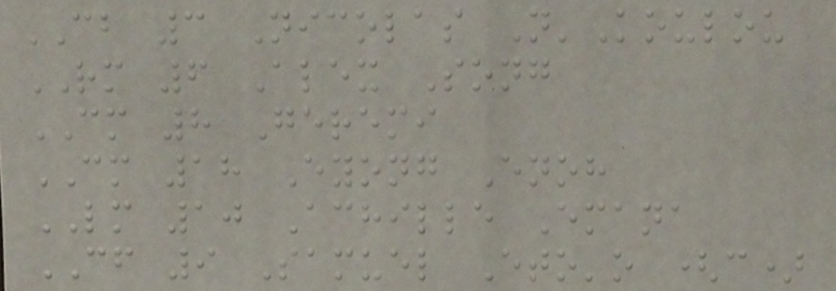CB 3 Nicolas N'Koulou
RM 6 Alex Song
CM 8 Geremi
CM 18 Eyong Enoh
LM 10 Achille Emana
CF 9 Samuel Eto'o (c)
